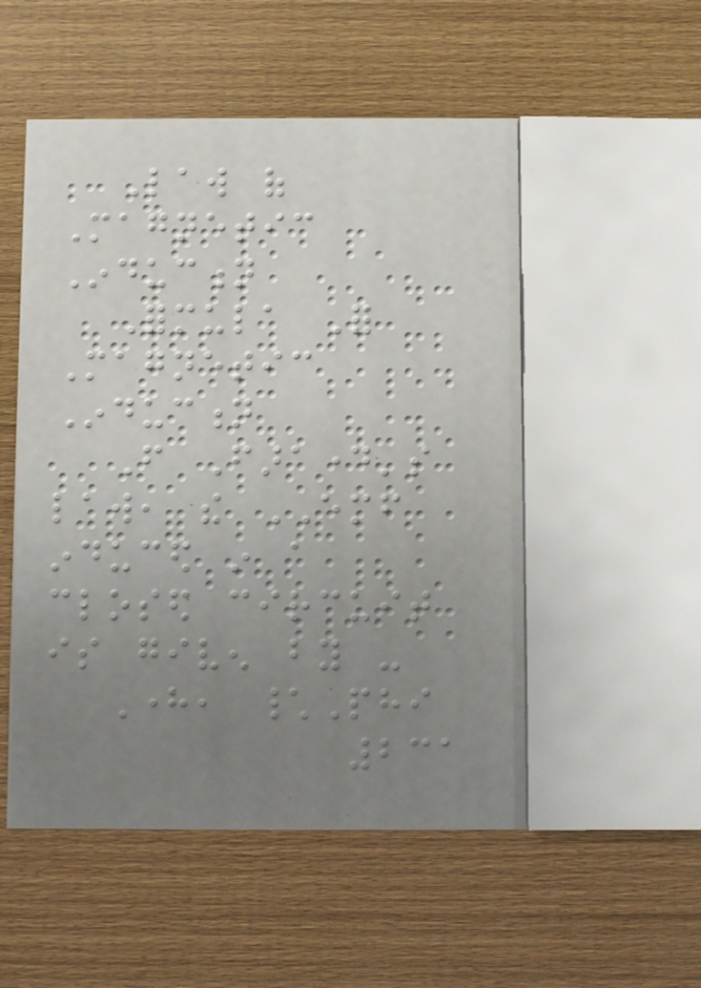Law of
Magnetic
Induction
Formula For
Magnetic
Induction
From Faraday's
law, the EMF
induced in a
closed circuit
is given by -
Here, \Phi
231
